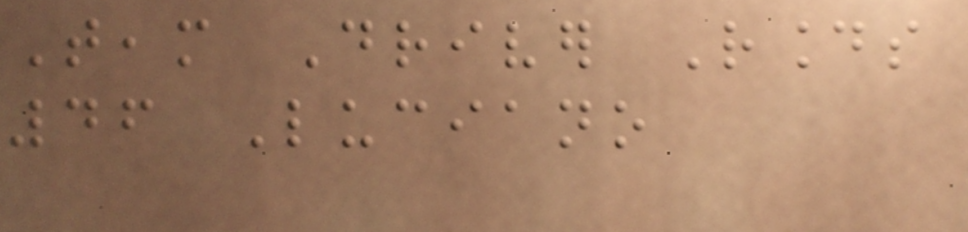Team Driver Rounds
46 Luciano
